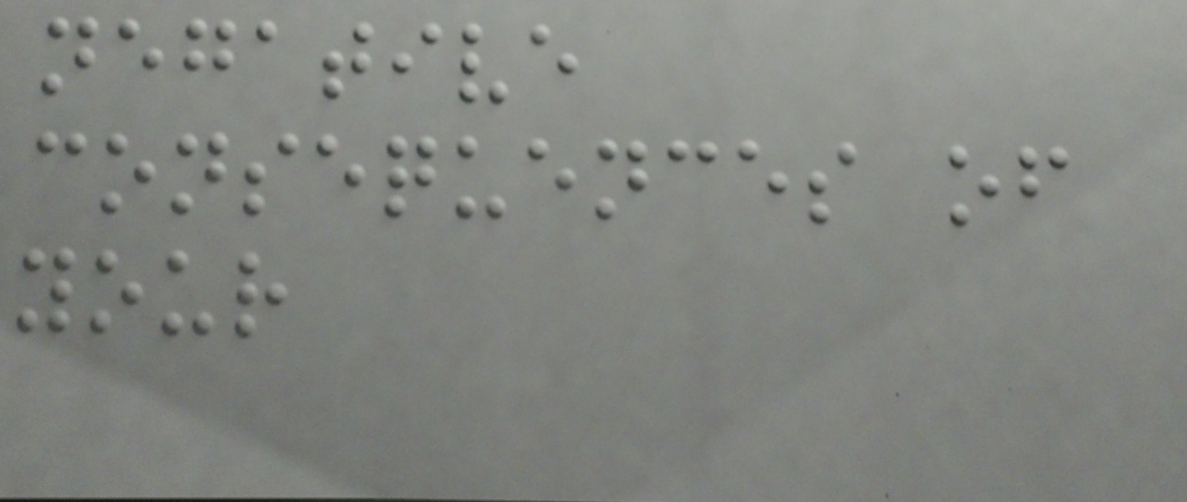negative
consequences of
your
